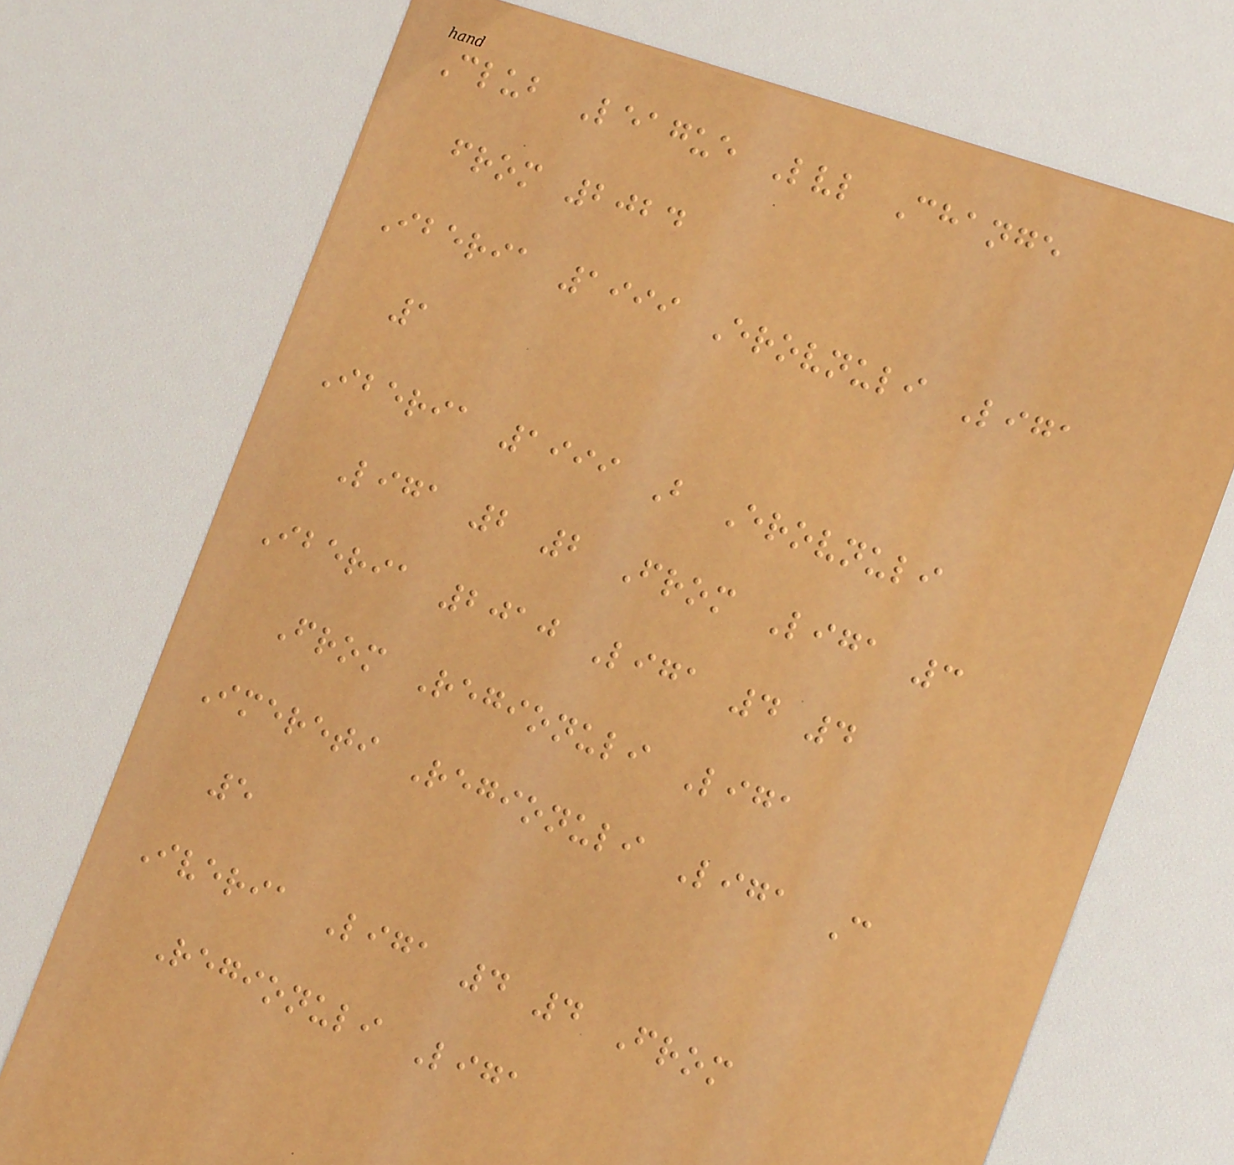Club League Lvl Change
from 2024
Iberia 1999 Erovnuli Liga
1
Iberia 1999 B Erovnuli
Liga 2 2 From Liga 3
Iberia 2010 Liga 4 4
From Regionuli Liga
Imereti Regionuli Liga C
5
Iveria Liga 4 4 From
Regionuli Liga
